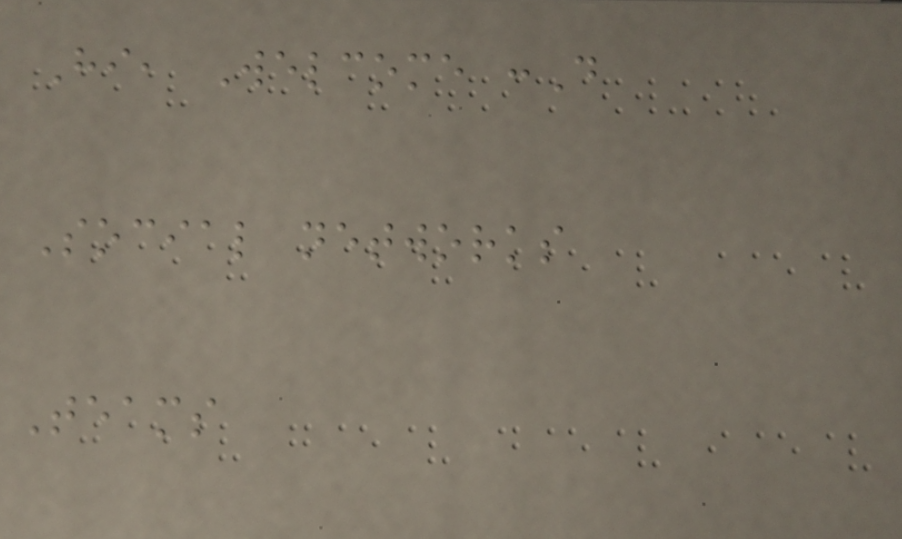Hi, Welcome :D
Social networks
Teams
